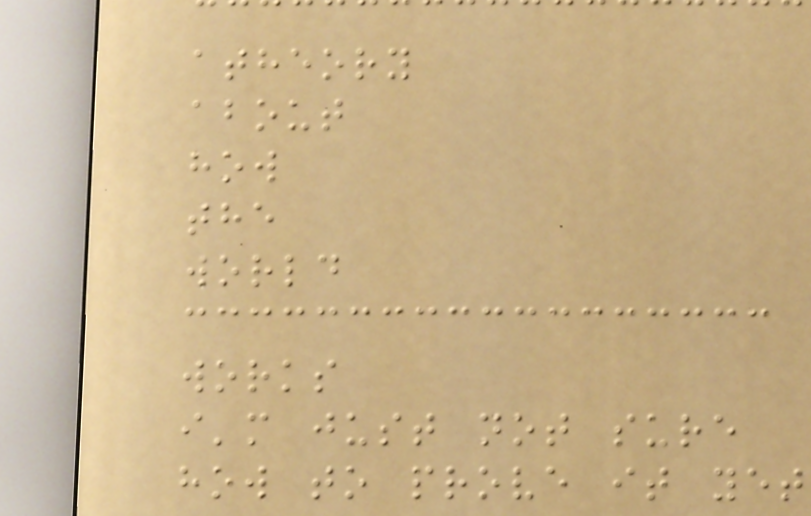atheory
about
how
the
world
works
i'm just not sure
how to prove it yet
